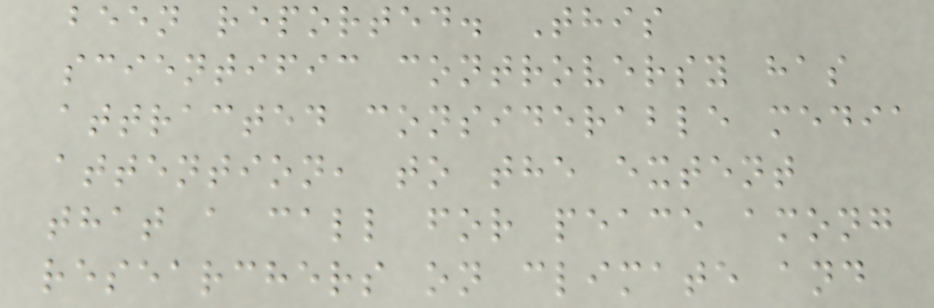been reported. This
scientific controversy has
attracted considerable media
attention, to the extent
that a call for peace among
researchers on climate and
